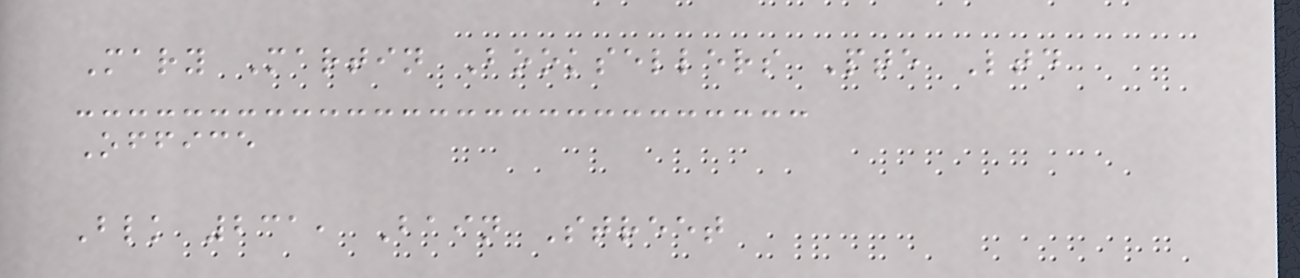Mary Martin Booksellers Pte Ltd
Office
Blk 231, Bain Street
